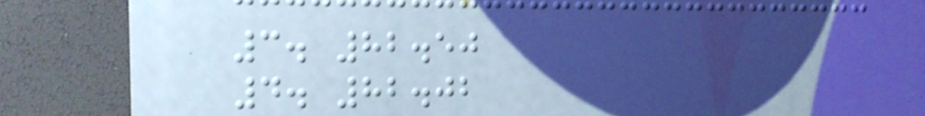3. 82.50
4. 82.02
